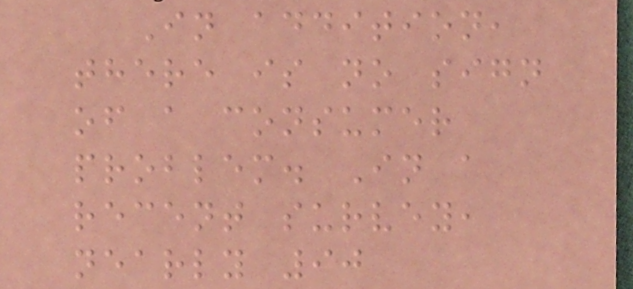In addition,
there is no sign
of a consumer
problem. In a
recent survey,
nearly 90
